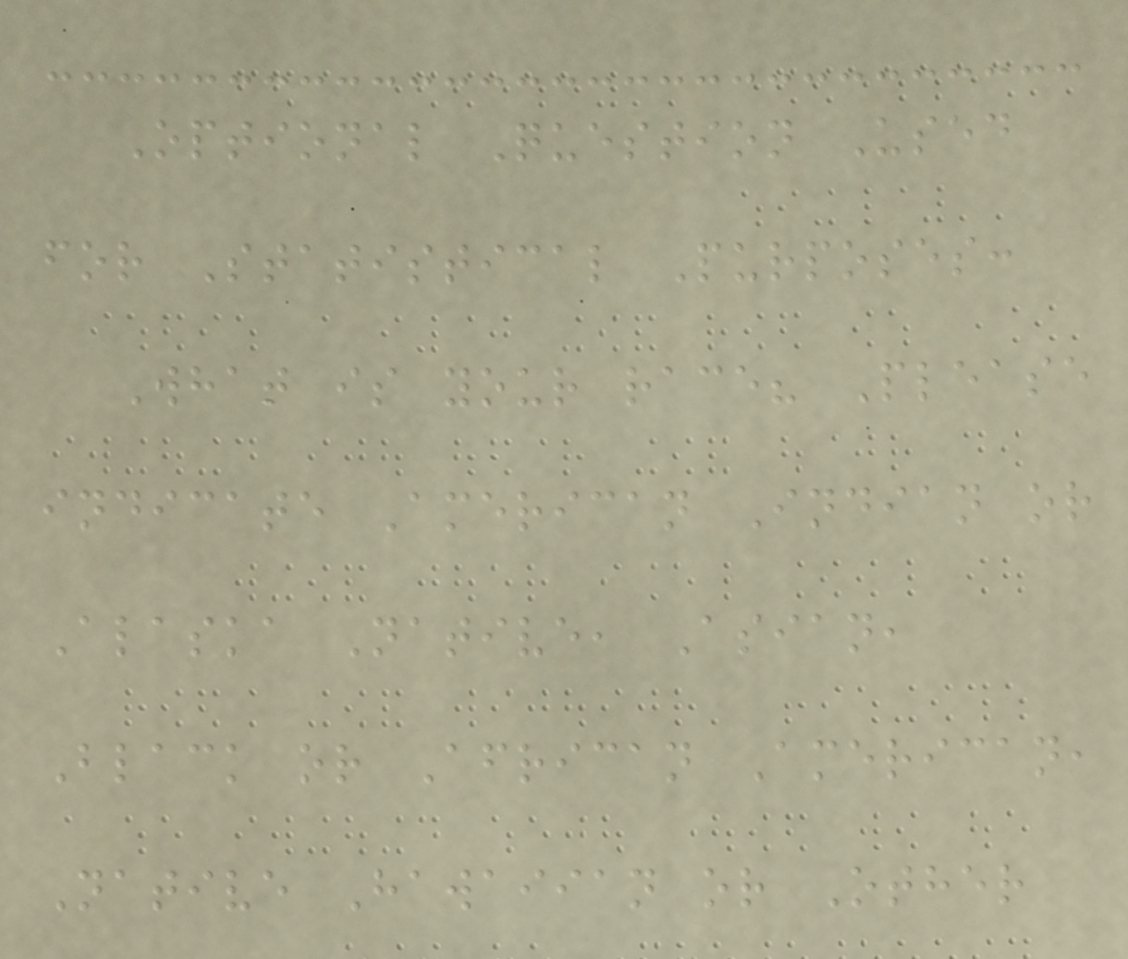Optional Question Used
for Statistical Purposes:
What is your race? Please
indicate American Indian or
Alaska Native, Asian,
Black or African American,
Native Hawaiian or Other
